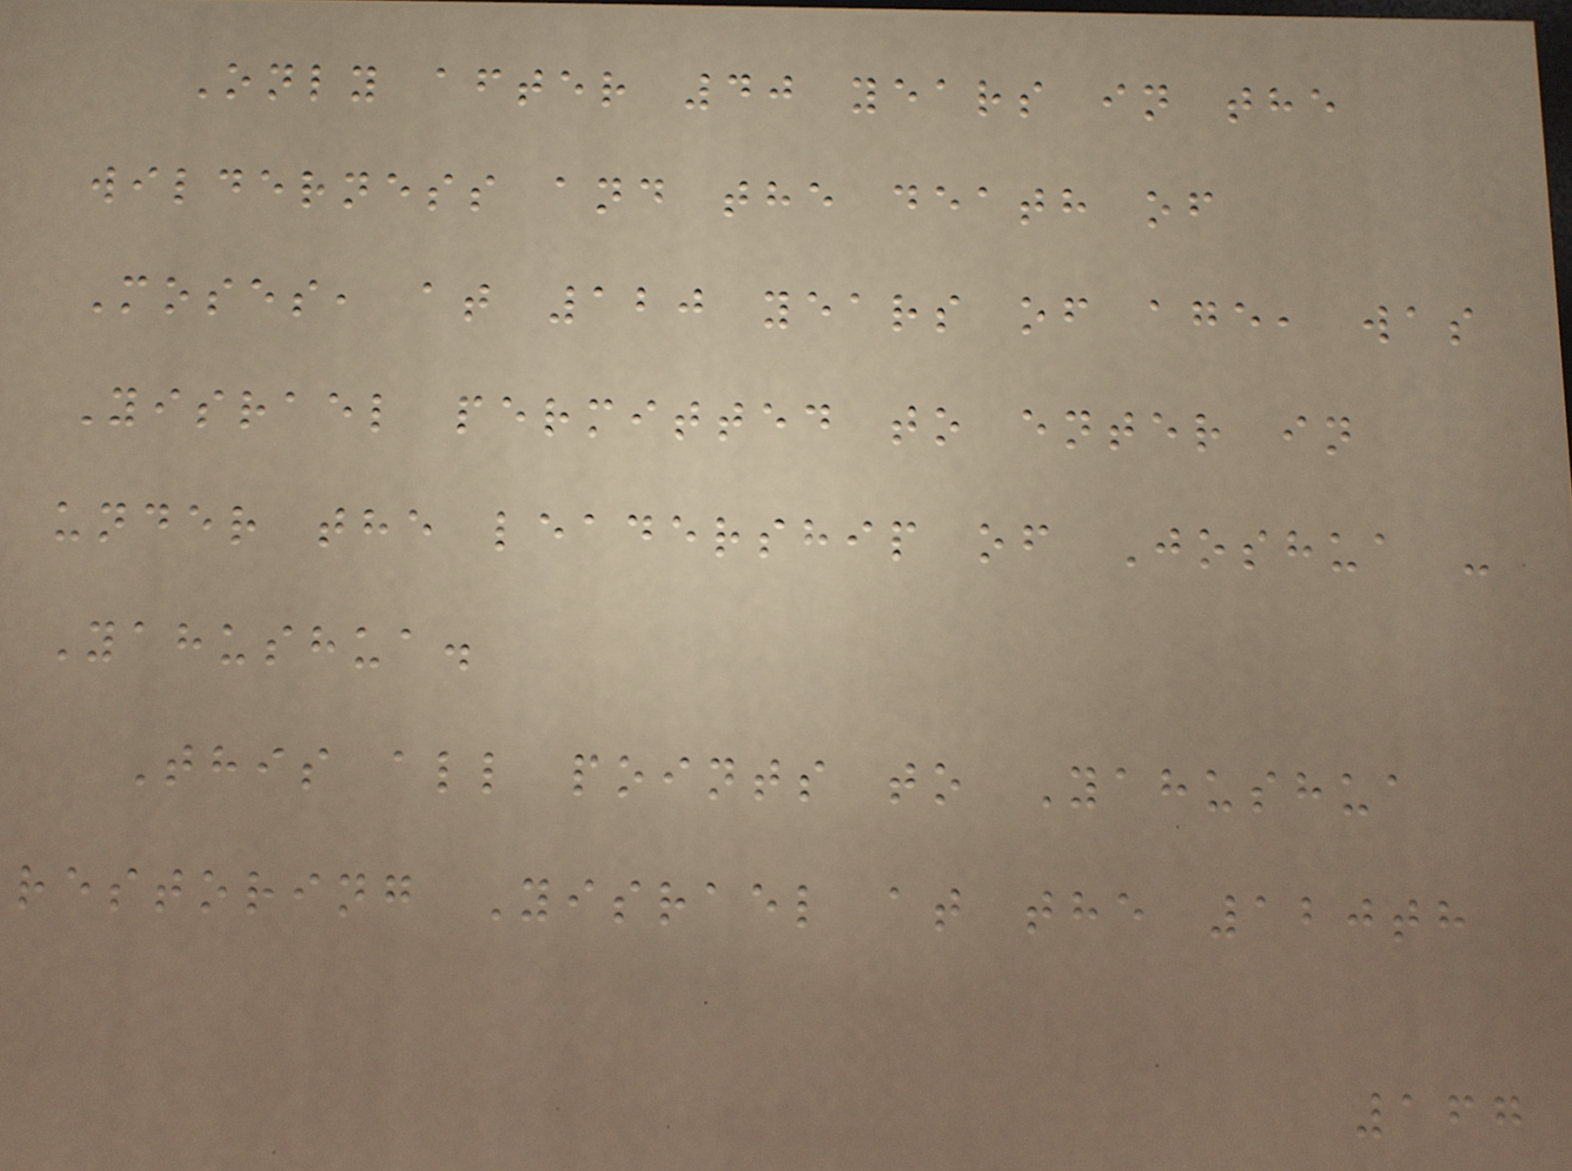Only after 40 years in the
wilderness and the death of
Moses, at 120 years of age, was
Yisrael permitted to enter in
under the leadership of Joshua -
Yahushua.
This all points to Yahushua
restoring Yisrael at the 120th
167
